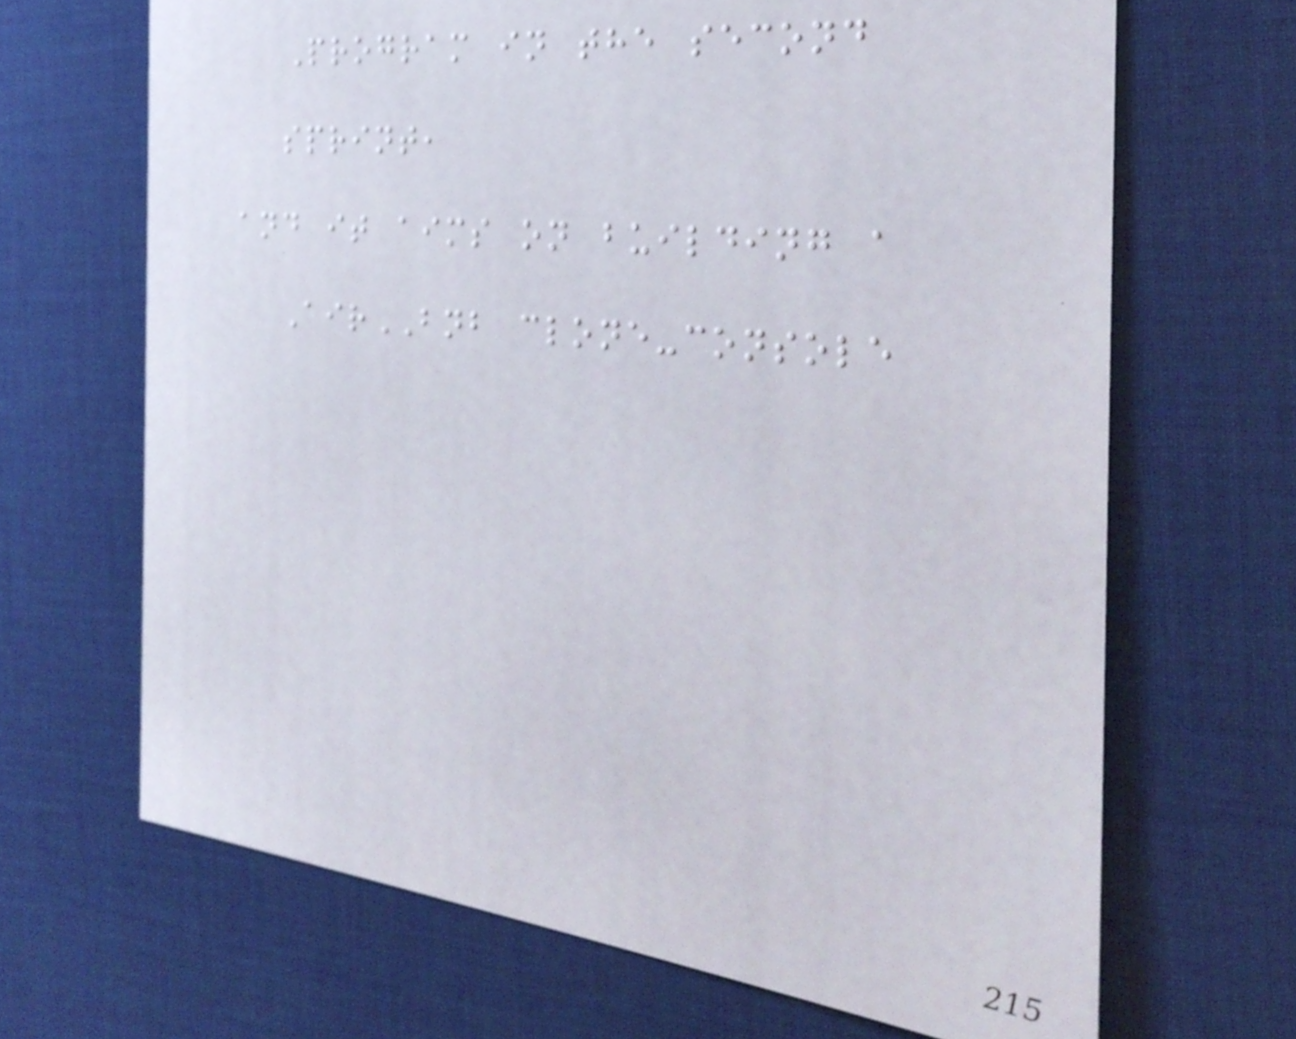Program in the second
sprint,
and it aims on building a
AirBNB clone-console
